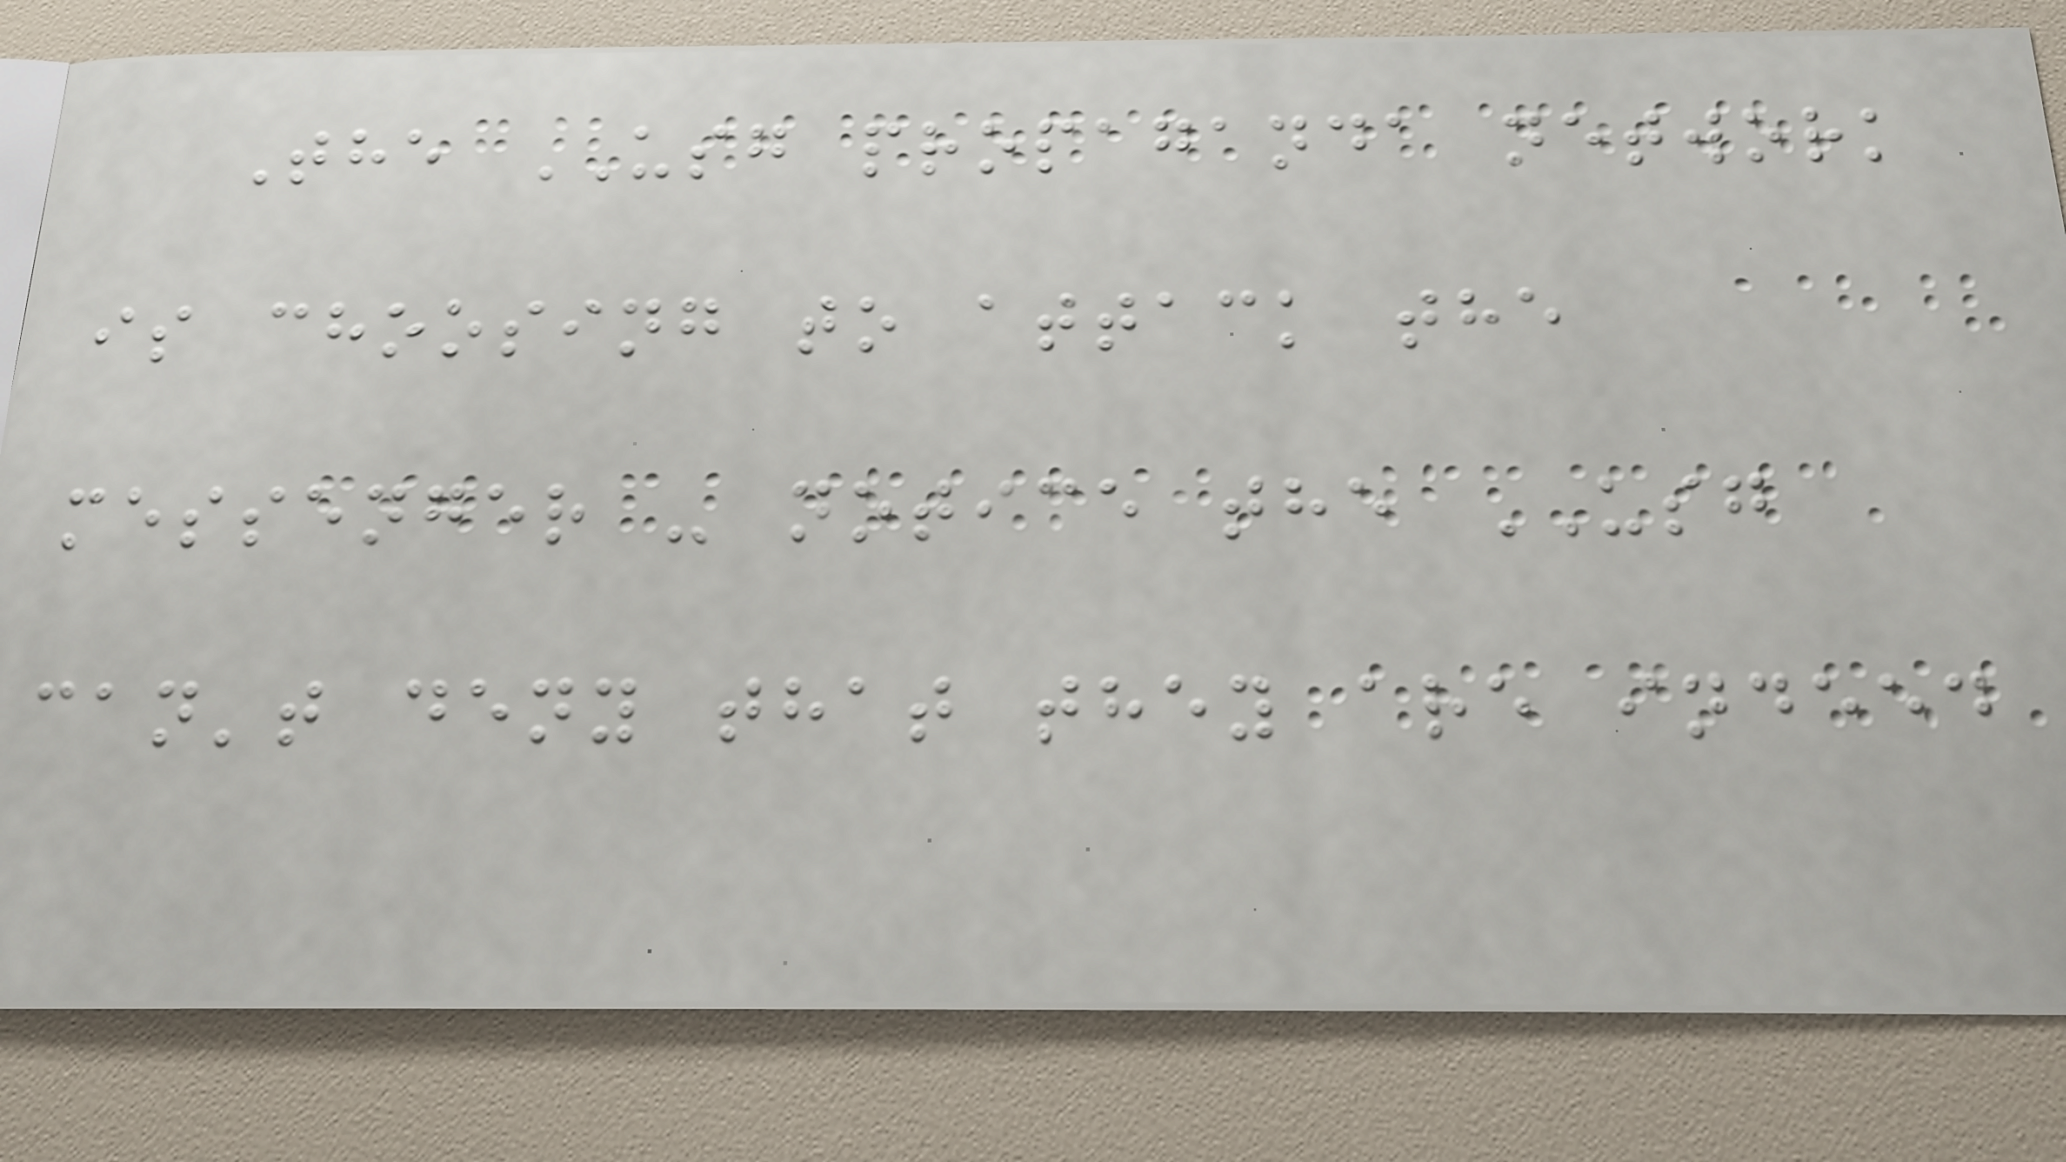The USG propaganda network
is choosing to attack the
messenger - notice the USG
can't deny that they are indeed
